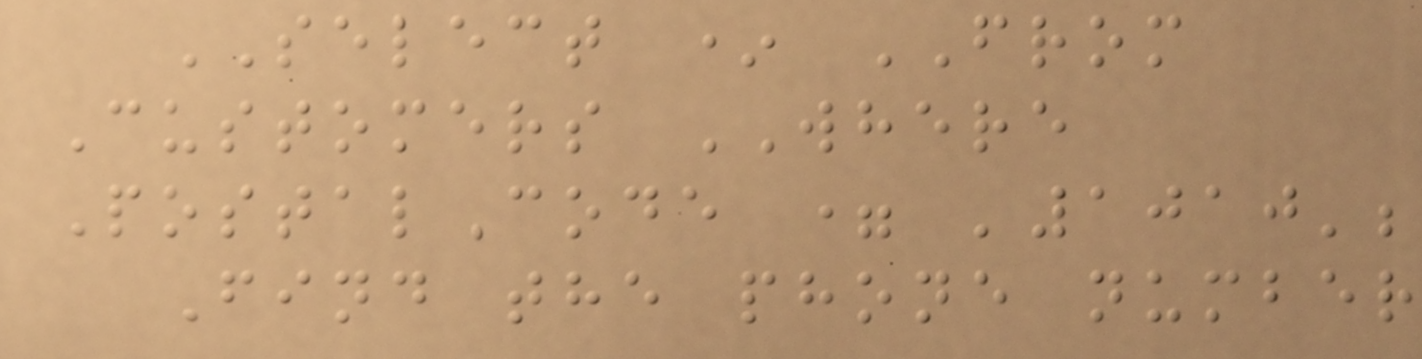SELECT * FROM
Customers WHERE
PostalCode = '1010';
Find the phone number
